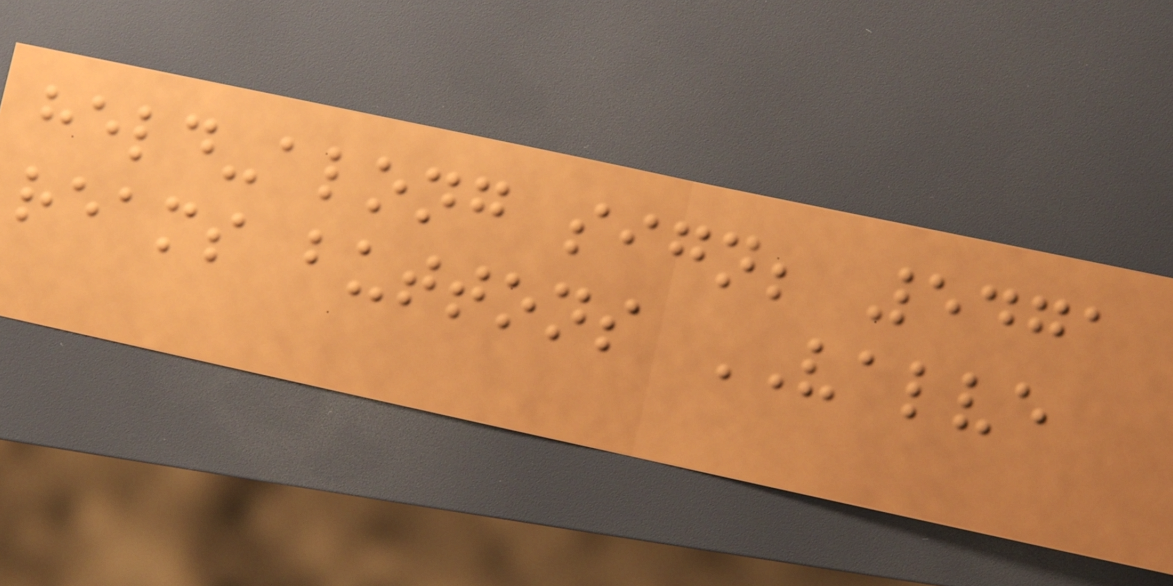held-along sign; 5471
reams buttons VALVE
